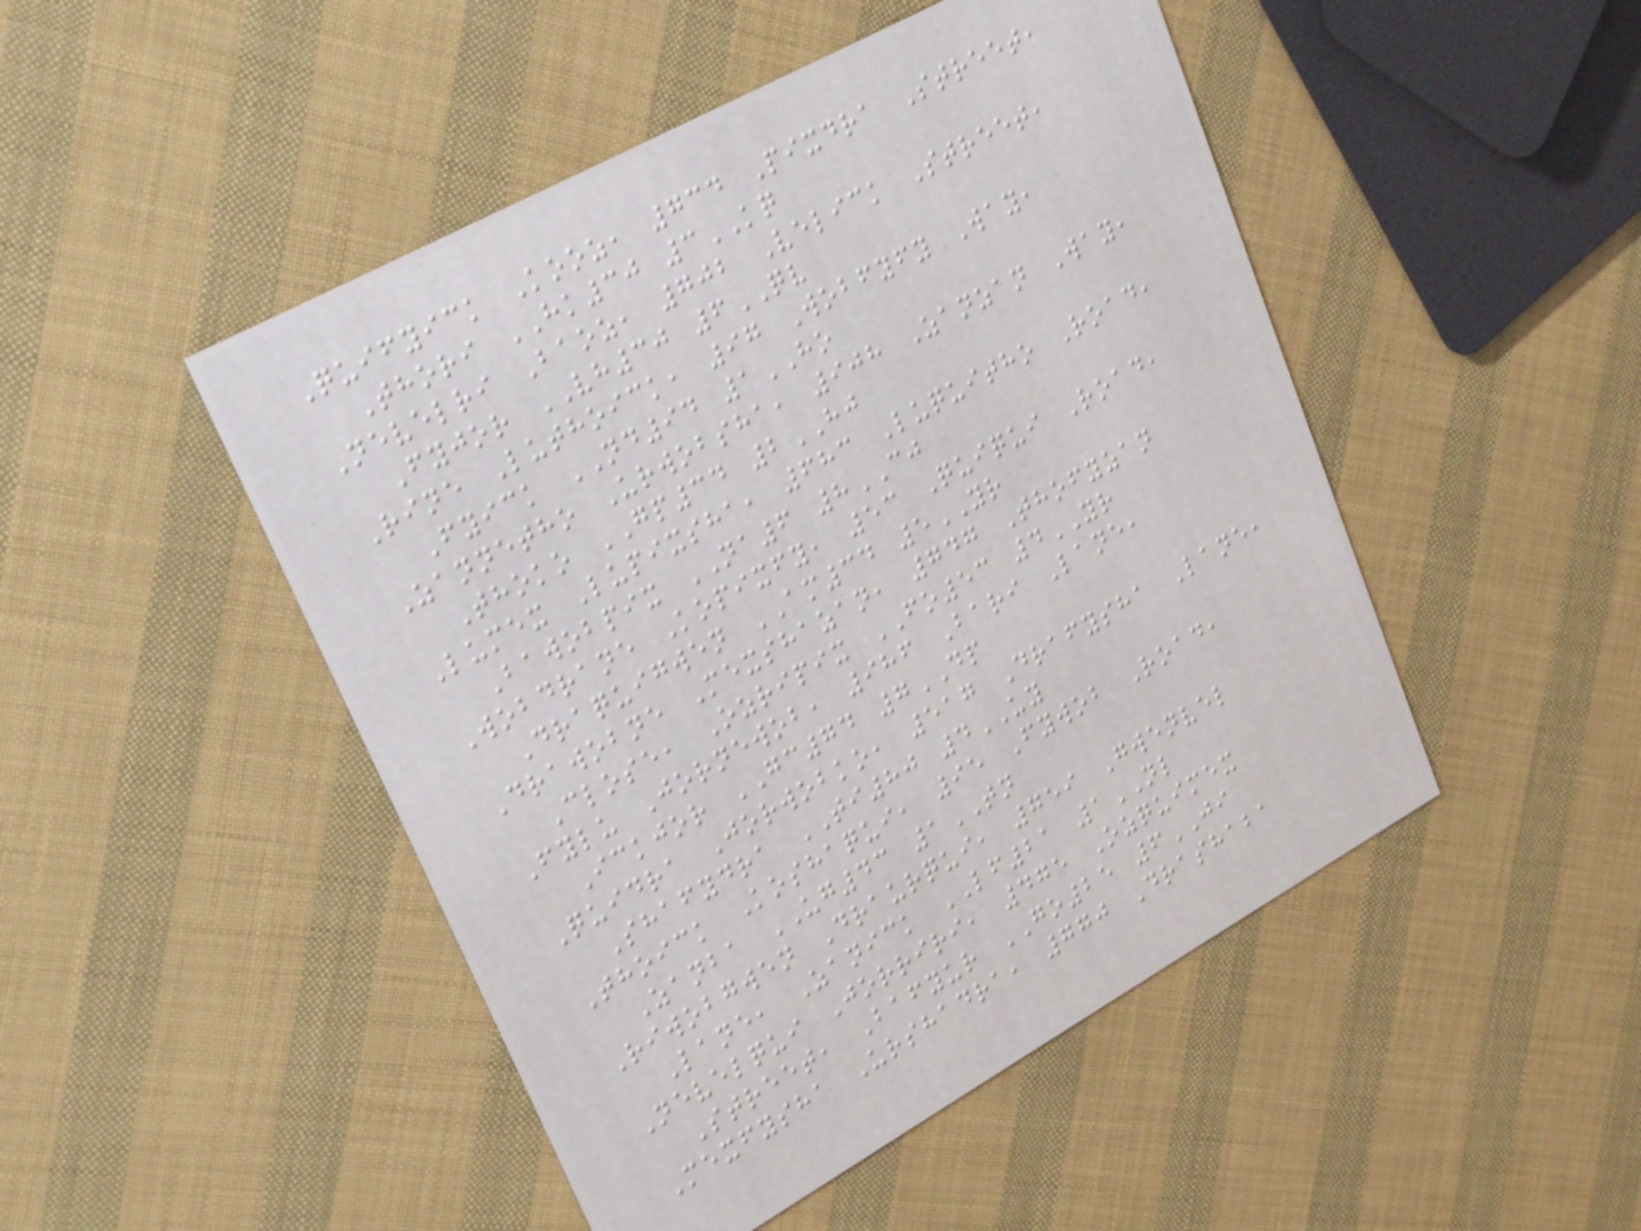Quifyick Kooz, 734 Pixdra Street,
Thori HK30 3KQ
Nevelri Baoz, 702 Velick Street,
Fyjor VH30 6QV
Rine Luthoick, 97 Wobfyfy Way,
Fyick ND94 1HO
Zannetho Urwobsha, 908 Zanzan Way,
Thoko GP34 2HJ
Lumex Lupixsha, 683 Luquitho Road,
Bawobpix NA6 8CJ
Wobdrane Kopixfy, 53 Quiqui Road,
Draquigwen AM34 5YR
Drawobne Mexshazan, 747 Thofyzan
Close, Ozripix FO53 4YR
Fylu Jornewob, 986 Bari Lane,
Ickjor GC74 7DP
Quidra Jorwobko, 517 Drafysha Lane,
Shafydra TI80 4UY
Thoick Koshaqui, 95 Fywob Road,
Zanba UG43 1TN
Riwobgwen Draurqui, 759 Gwenvel
Lane, Zanick LF21 1NL
Nevelqui Jorriri, 475 Ozquimex
Street, Bafyur GO25 6JI
Mexfysha Urshadra, 770 Drashaba
